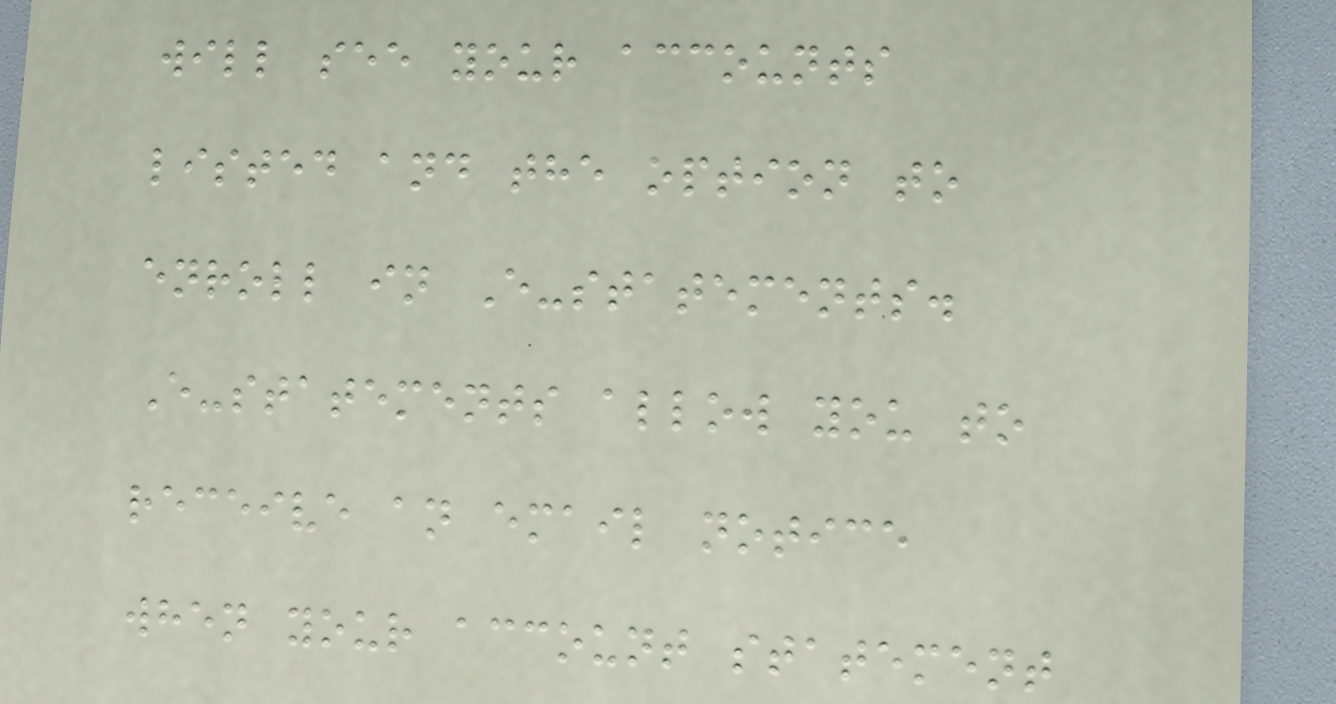will see your accounts
listed and the option to
enroll in E-statements.
E-statements allow you to
receive an email notice
when your account statement
